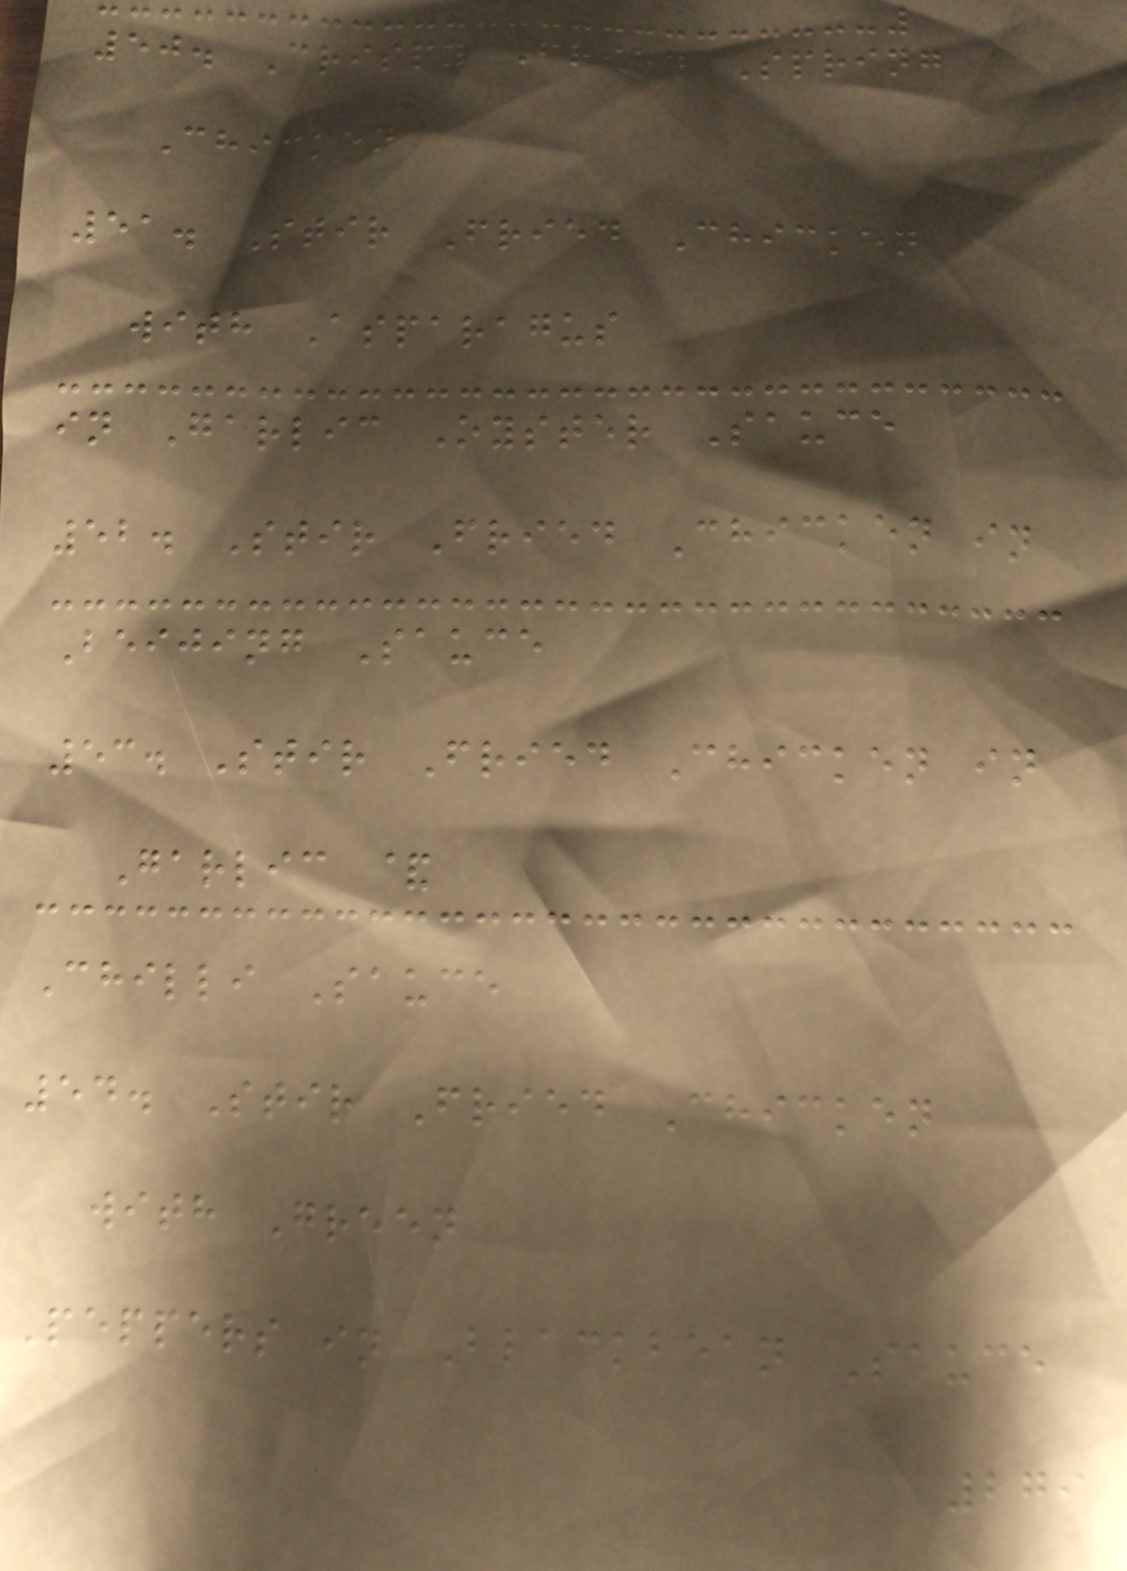50. Crispy Fried Spring
Chicken
51. Stir Fried Chicken
with Asparagus
in Garlic Oyster Sauce
52. Stir Fried Chicken in
Beijing Sauce
53. Stir Fried Chicken in
Garlic &
Chilli Sauce
54. Stir Fried Chicken
with Green
Peppers in Blackbean Sauce
279
